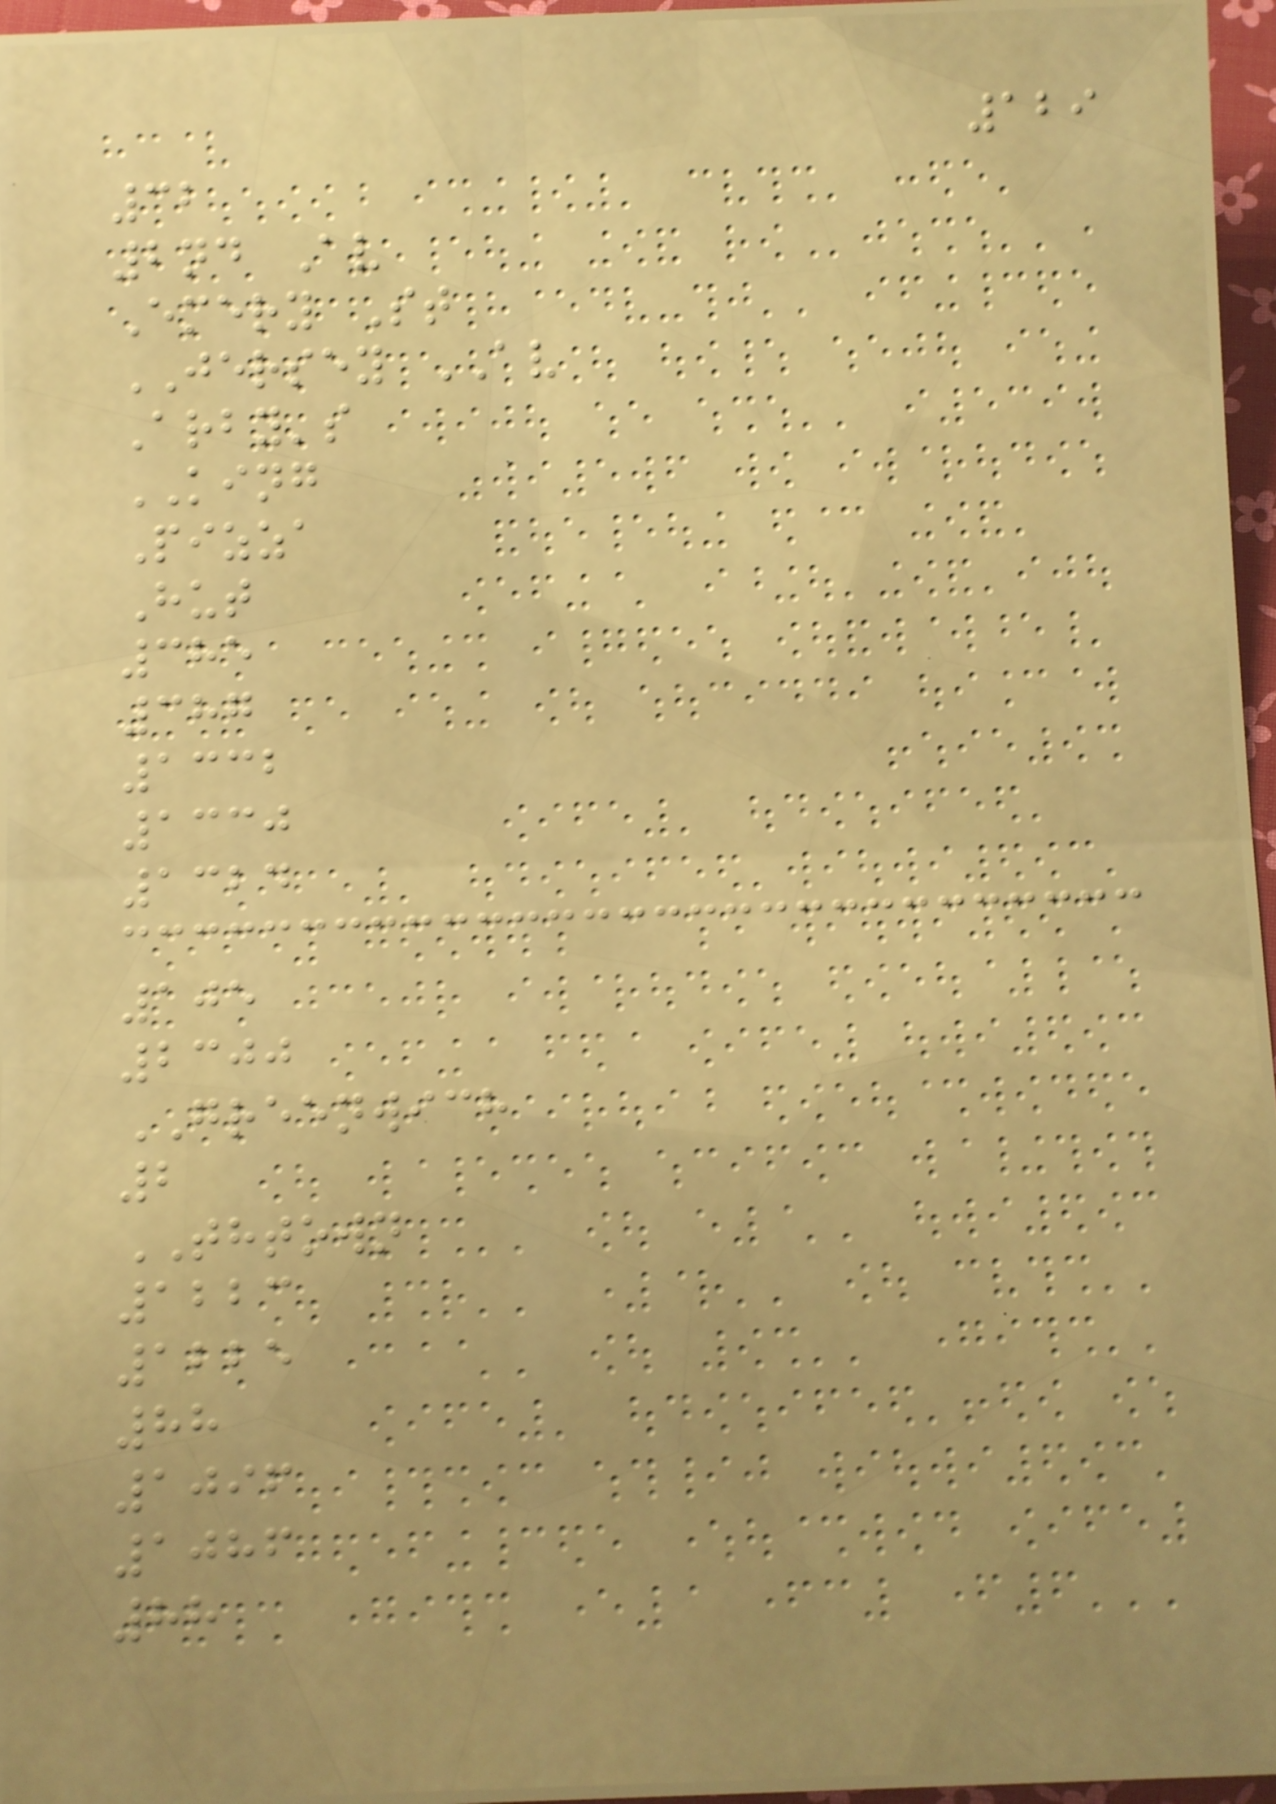129
32
2nd Av
Emery St
JERSEY AV
Arby's
KING
Pizza
Hut
385
387
1332
1330
1324
105
2300
GREENWICH
2
THTOWN
1223
1225
88
1096
1086
88
